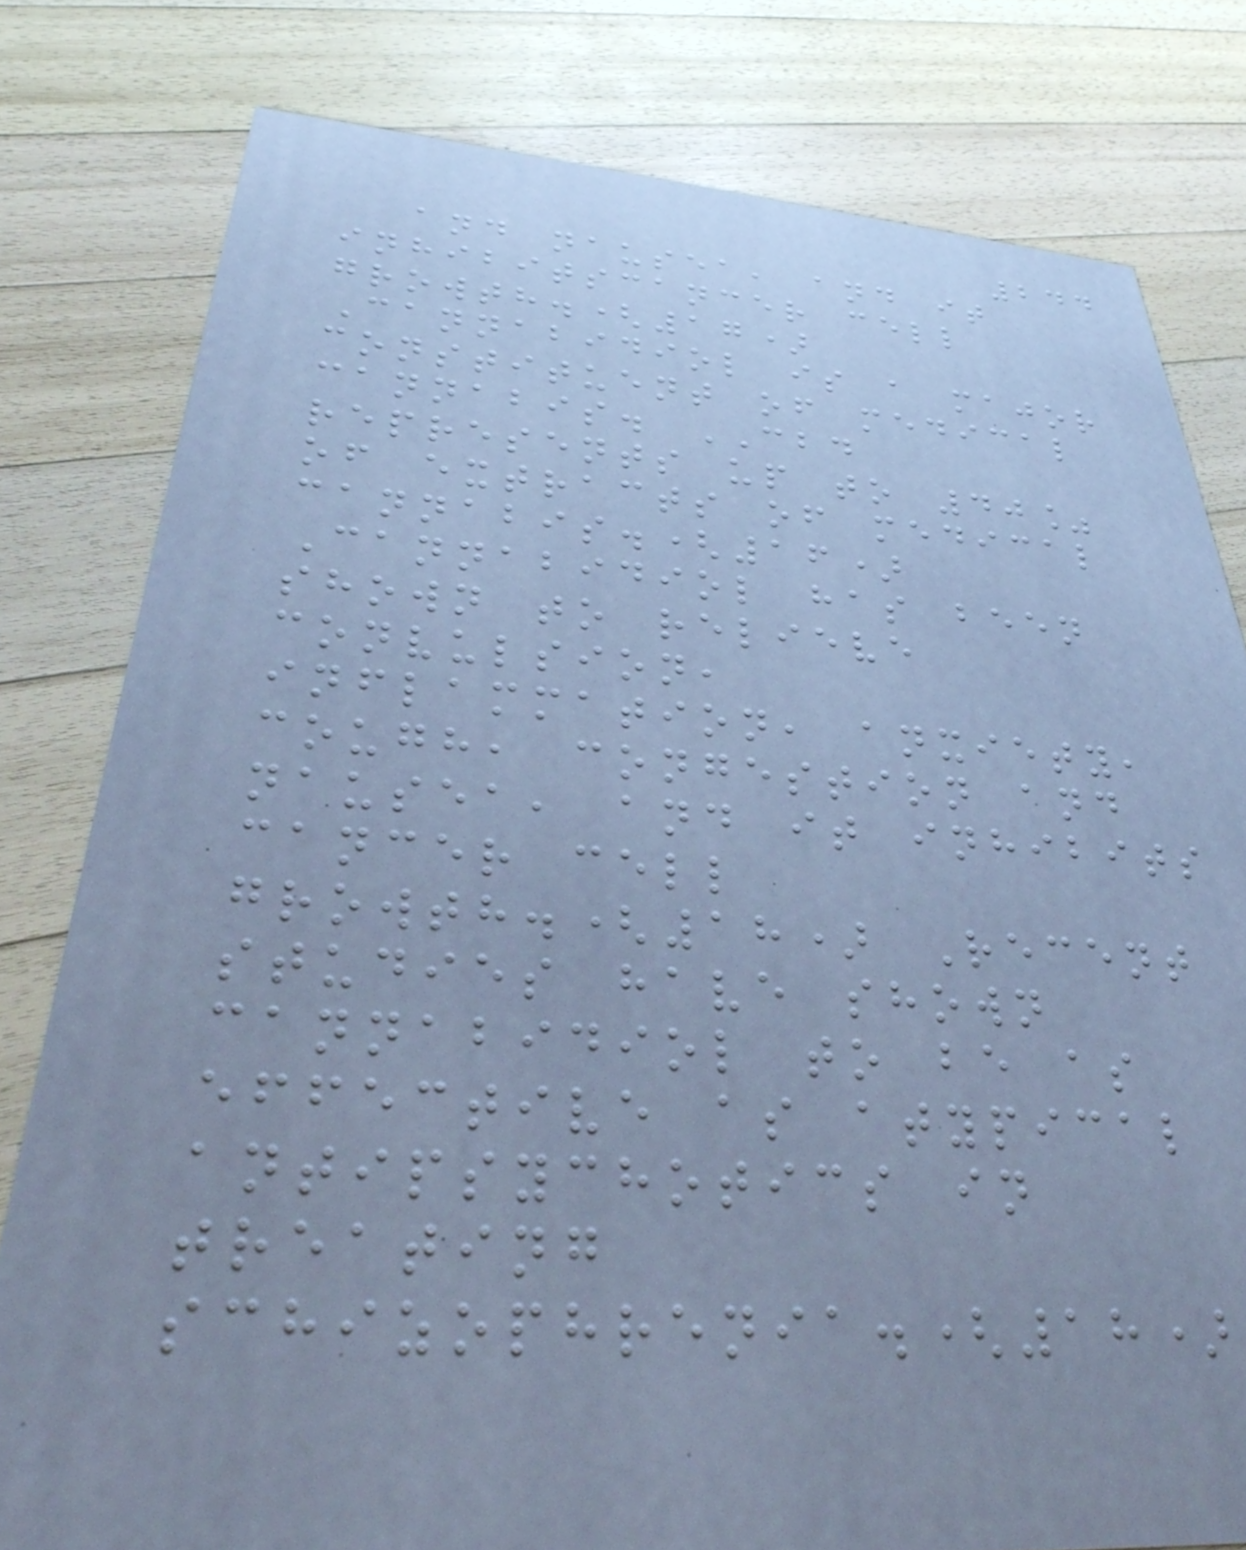244
and nausea, and it
inhibitscancer cell
growth.(17)
Cannabidiol is a major
constituent of medical
cannabis. CBD
represents up to 40%
of extracts of medical
cannabis.(16)
Cannabidiol has been
shown to relieve
convulsion,
inflammation, anxiety,
cough, congestion and
nausea, and it inhibits
cancer cell
growth.(18) Recent
studies have shown
cannabidiol to be as
effective as atypical
antipsychotics in
treating
schizophrenia.(18)
